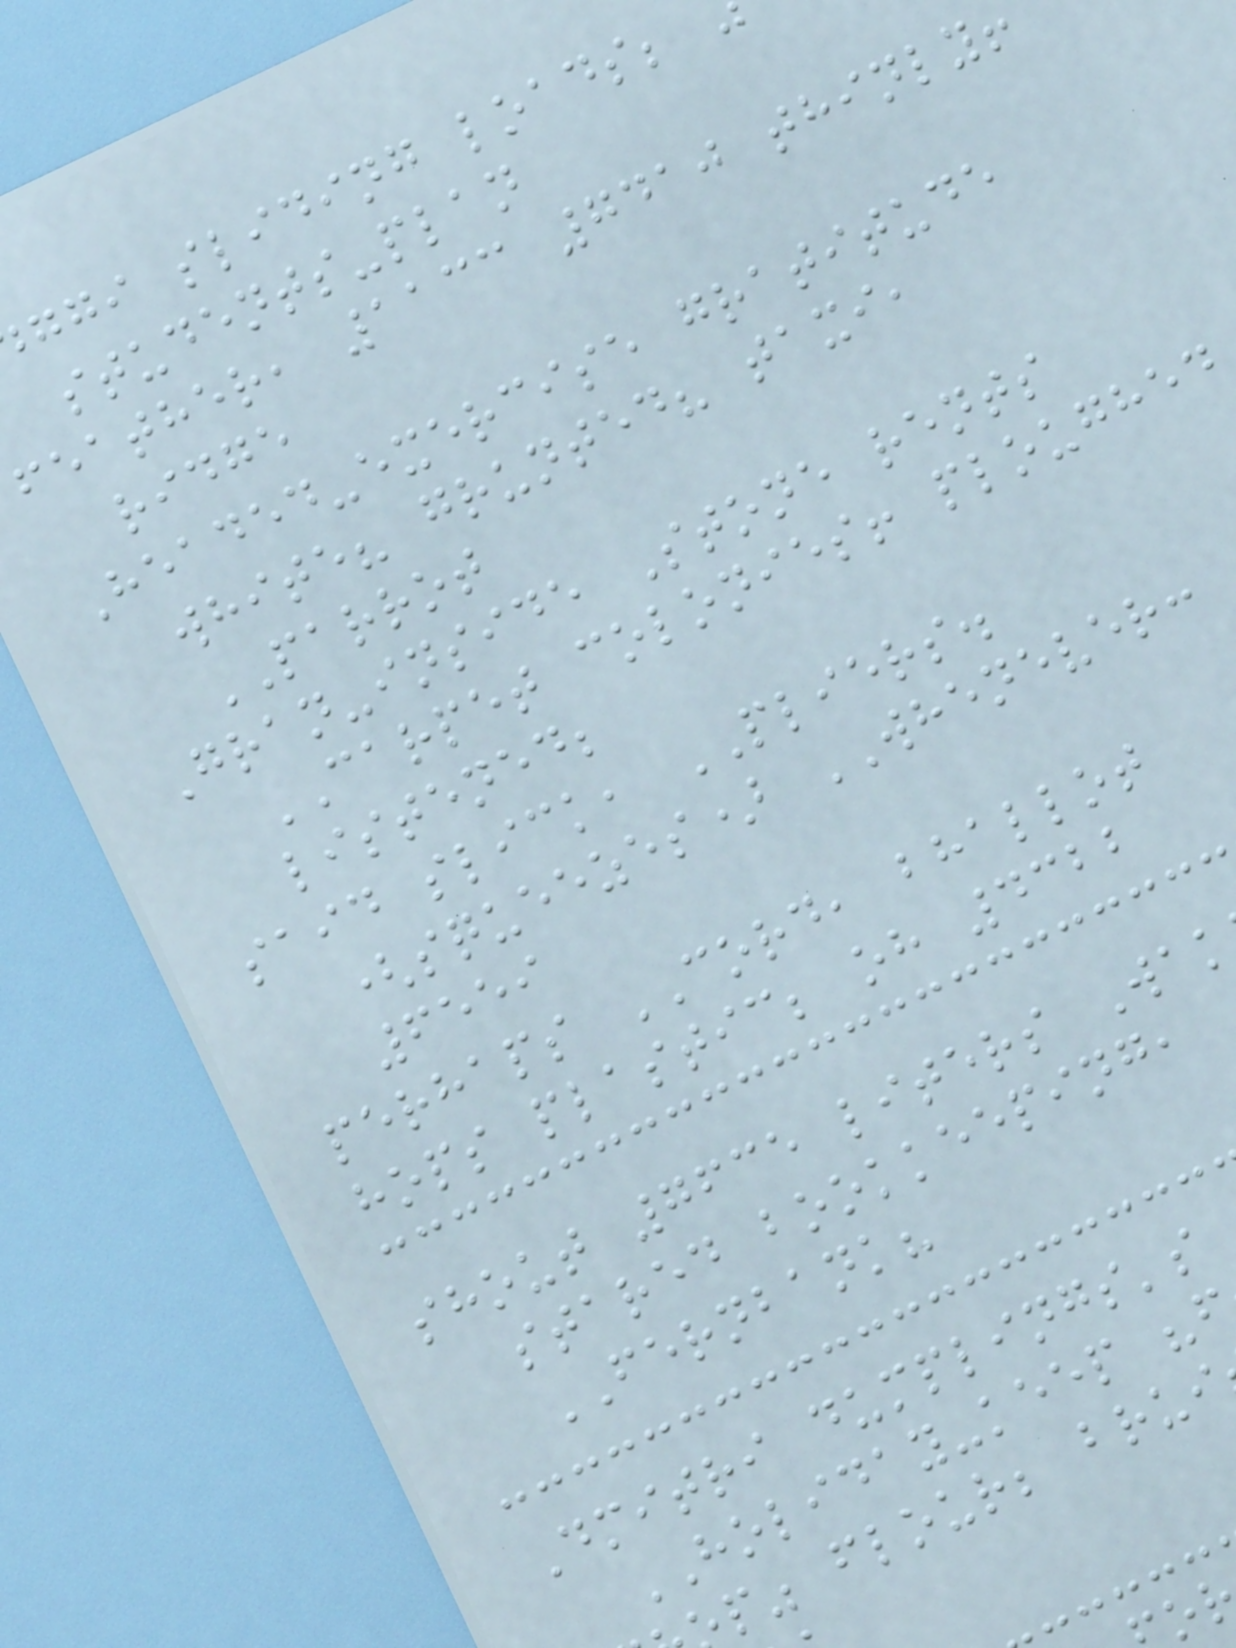ggi sliding loads;
students-plan
feather, 1133 7410 thinly!
ridge
Headed-exercise gratitude
white? grunted? taxi,
PARROT
Gran-inside Stone rents
CARPET colonies! ploughed
listened;
said slick, PLIERS.
(squeezes) WHENEVER:
6559
perhaps CORD, bhallot
hops plastic; oh 4322
shout 7635 liters Wak
stared bookkeeping,
FERNBANK?
Dmitri dumplings's
HOLIDAY-keep "f
p" flour; brui
